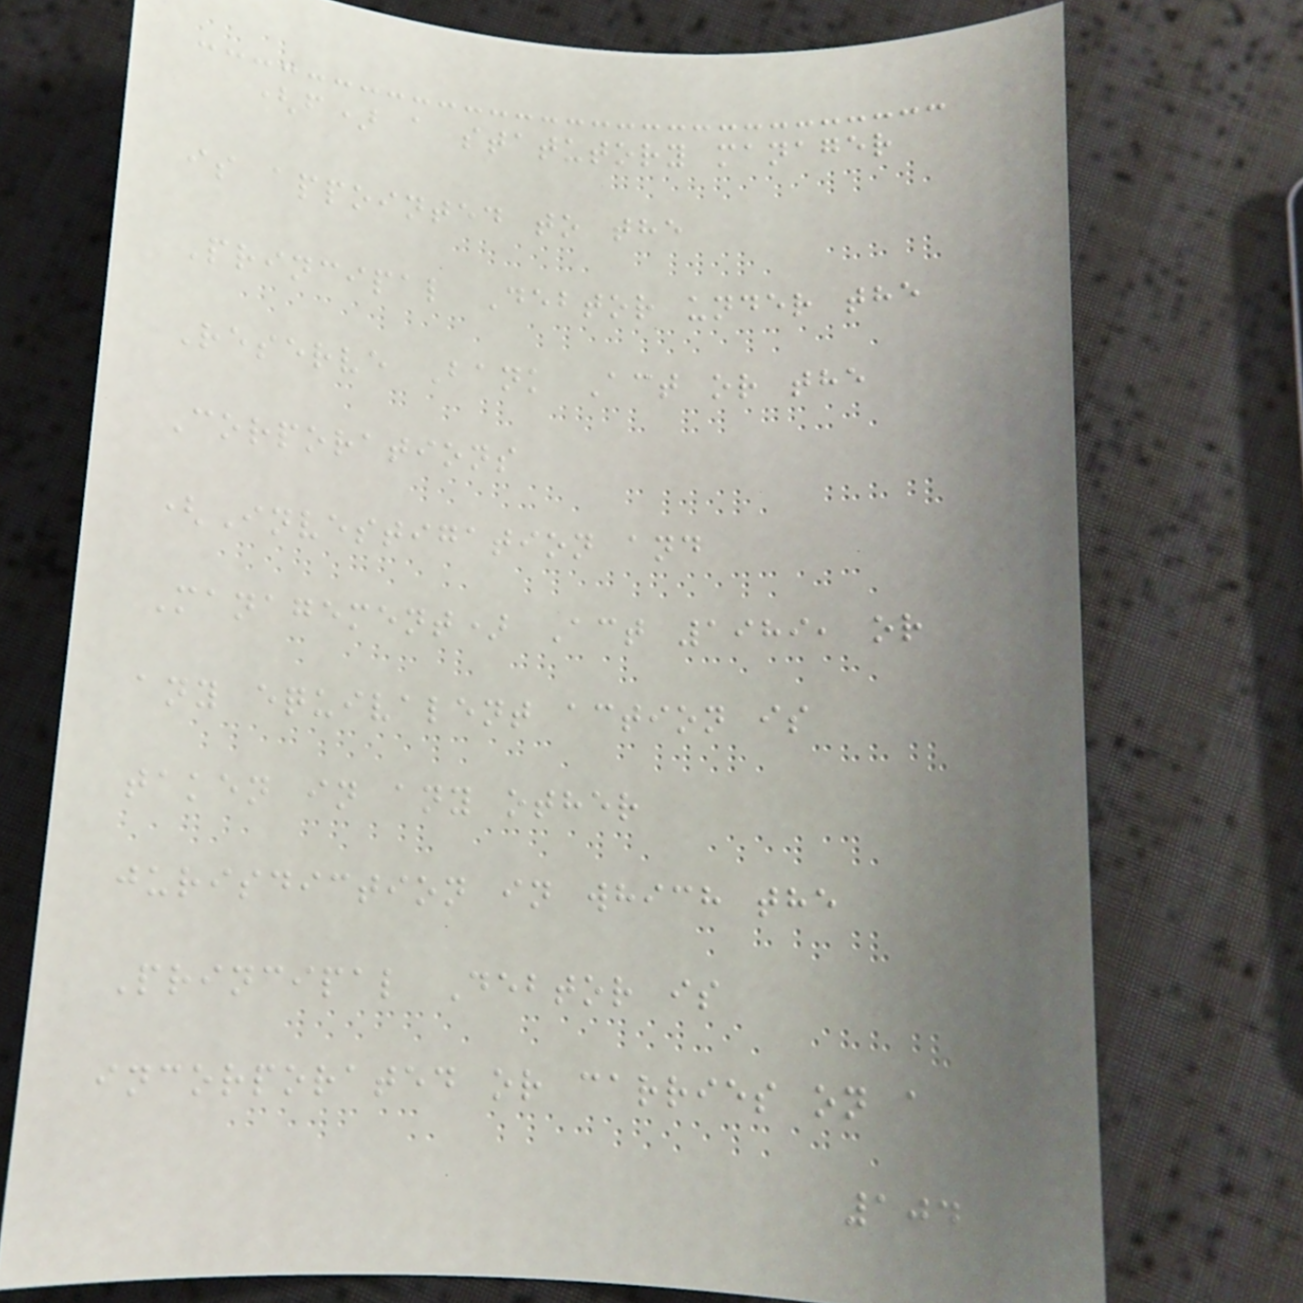(f) a statutory manager
is appointed to the
Principal Debtor under the
Reserve Bank Act or the
Corporations
(Investigation and
Management) Act 1989, or
any equivalent action is
taken in any other
jurisdiction in which the
Principal Debtor is
incorporated or carries on a
104
